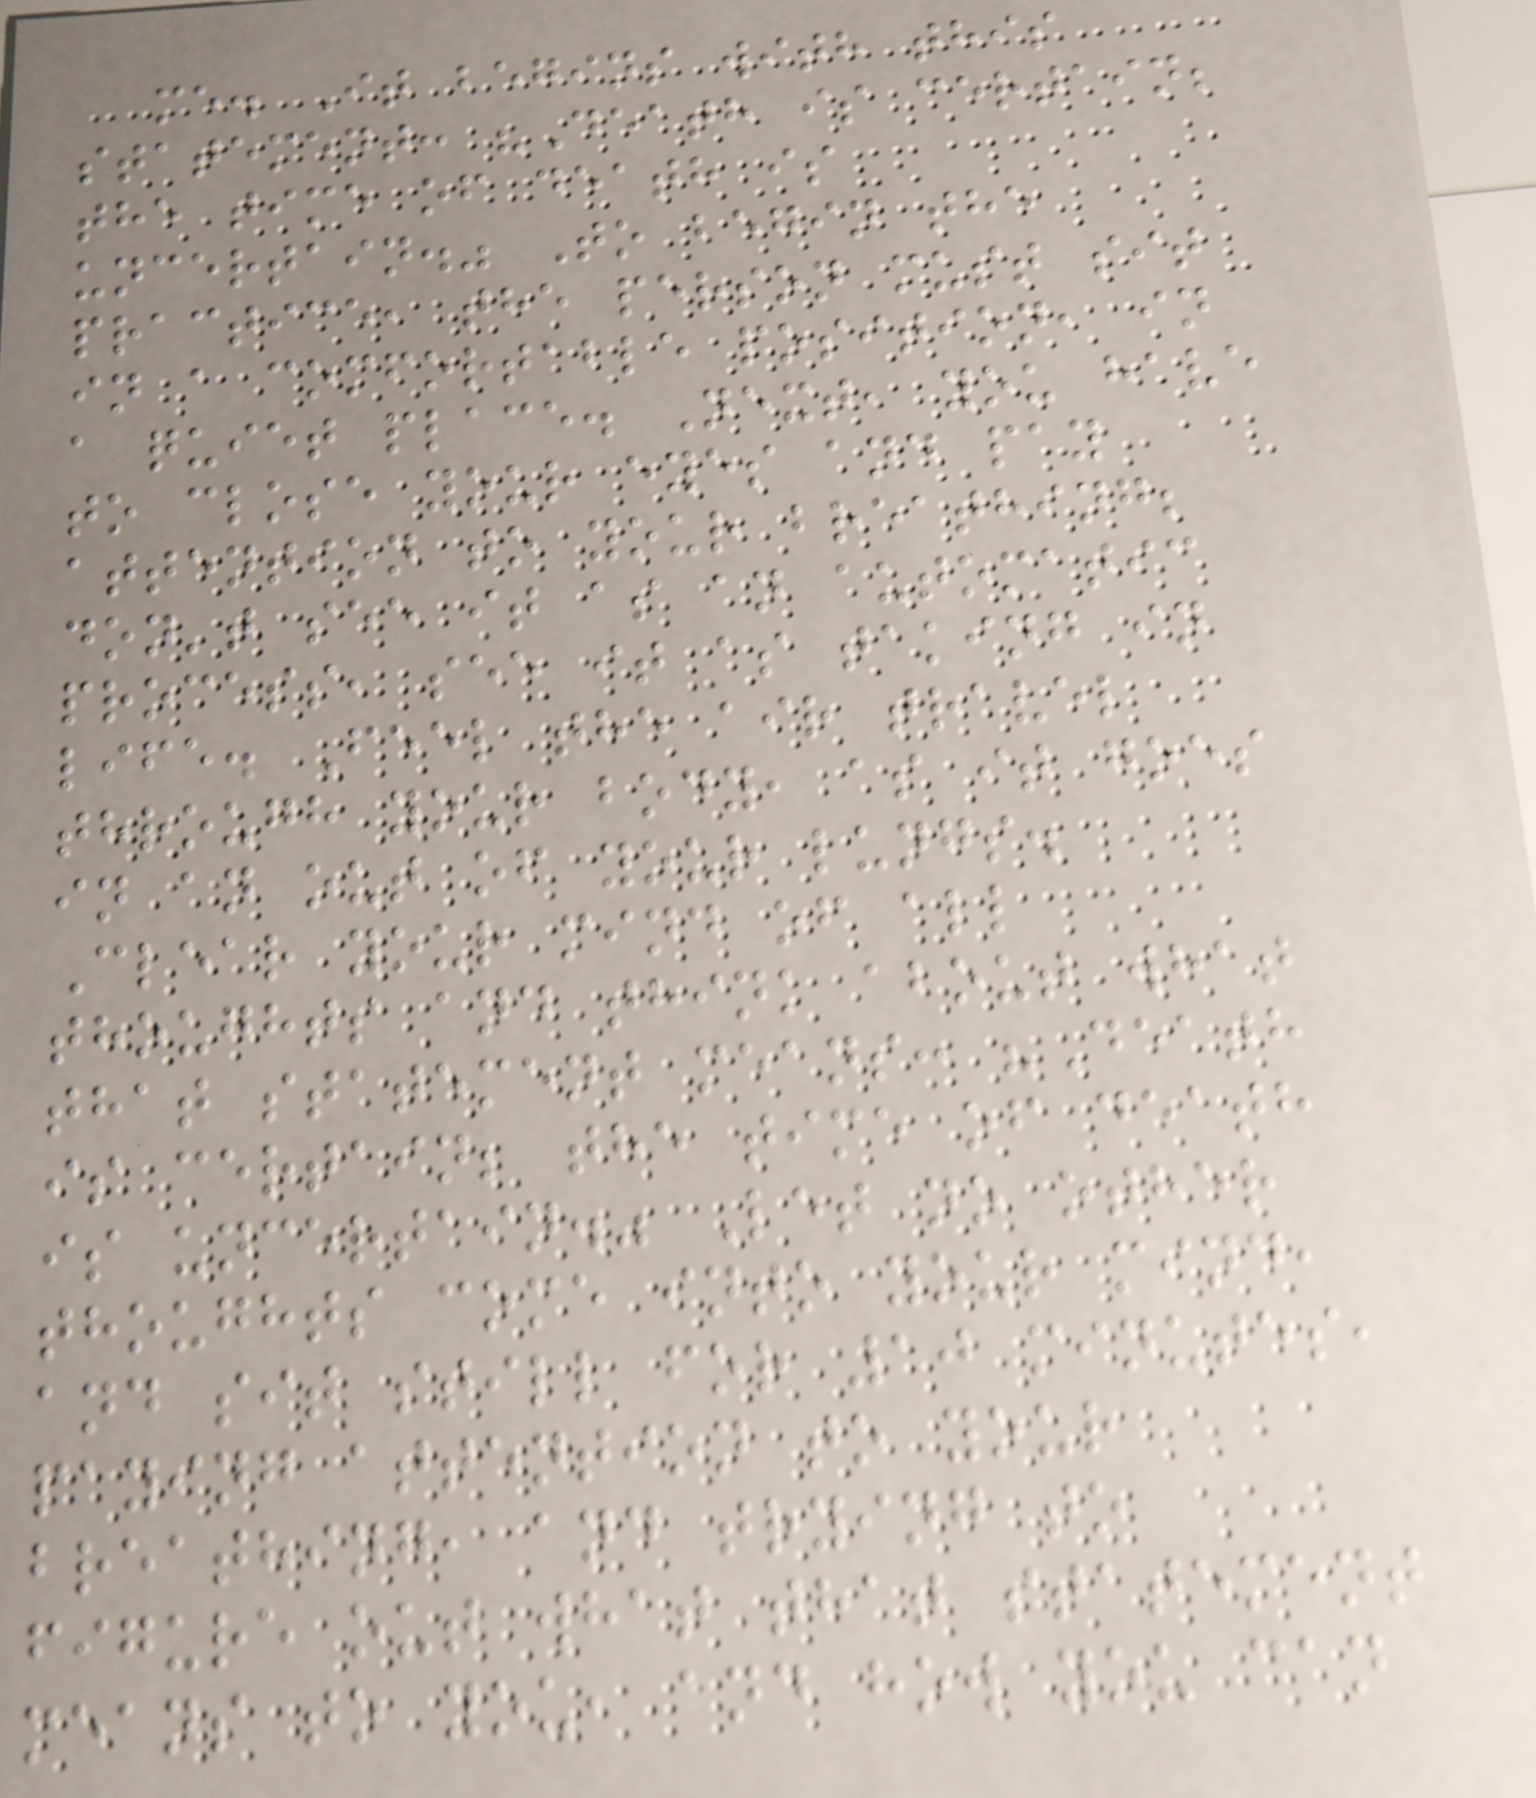me. It begins with this
statement: "Death is certain;
the time of death is
uncertain." To begin the
practice, the person must sit
in a comfortable position, in
a quiet place. Next, you have
to close your eyes and pay
attention to your breathing;
don't see it as an automatic
process, see it as taking in
life. Feel the air travel
through your body, as it goes
in an out of your lungs.
Clear your mind of all
thoughts and think about what
that statement means: "Death
is certain; the time of death
is uncertain." Let no other
thoughts come into your mind,
and sit still for 10 minutes,
paying attention to your
breathing, and trying to
figure out what that statement
means to you, and how you can
